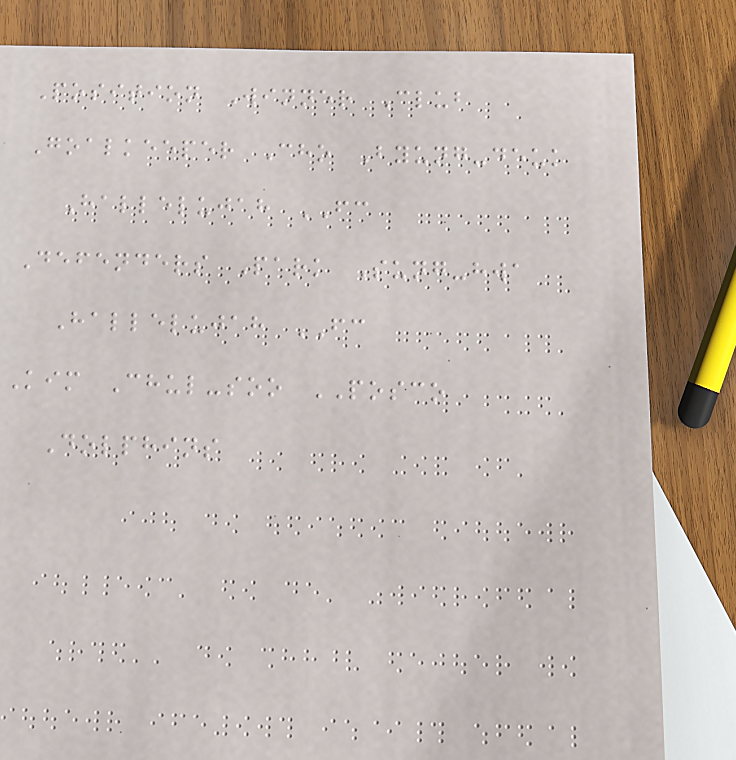Position Winner Club
Goalkeeper Cho Byung-deuk
Hallelujah FC
Defenders Park Sung-hwa
Hallelujah FC
Kim Chul-soo POSCO
Dolphins
